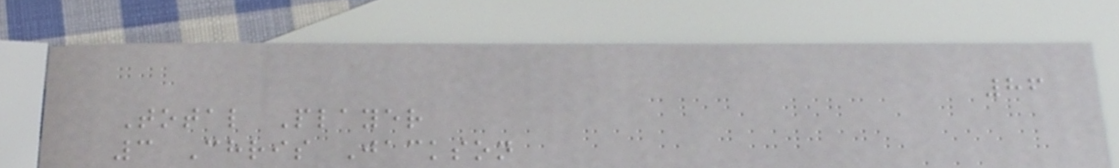86
Total Player
3 Chris Jackson
